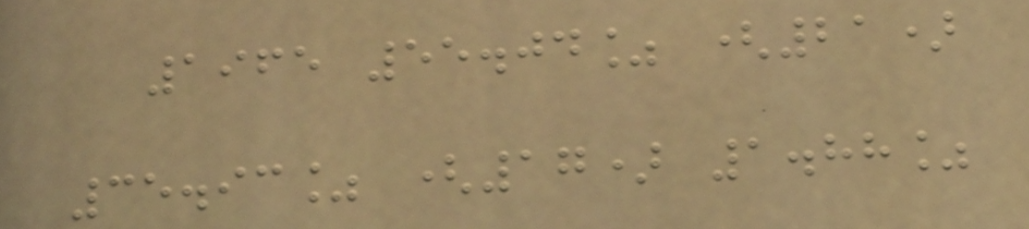1965 55.04% (21)
35.93% (17) 1.88%
